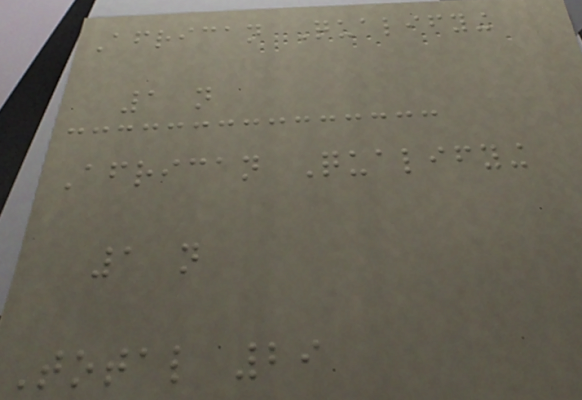African Qualifying
1 not
African Qualifying
1 not
Total 29
